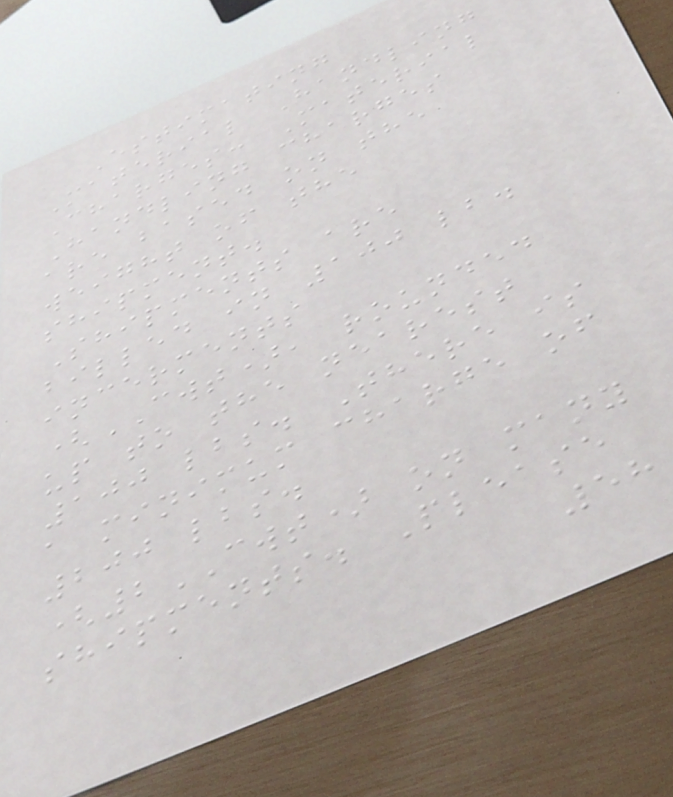Estimating
Material Handling
Charges: Material
Handling charges
are based on the
weight of the
shipment.
Shipments are
billed in 100 lb.
incerments
(CWT), rounded
up to the nearest
100 lbs. There is
a minimum charge of
200 lbs.
(2CWT) on many
shipments. Please
58
